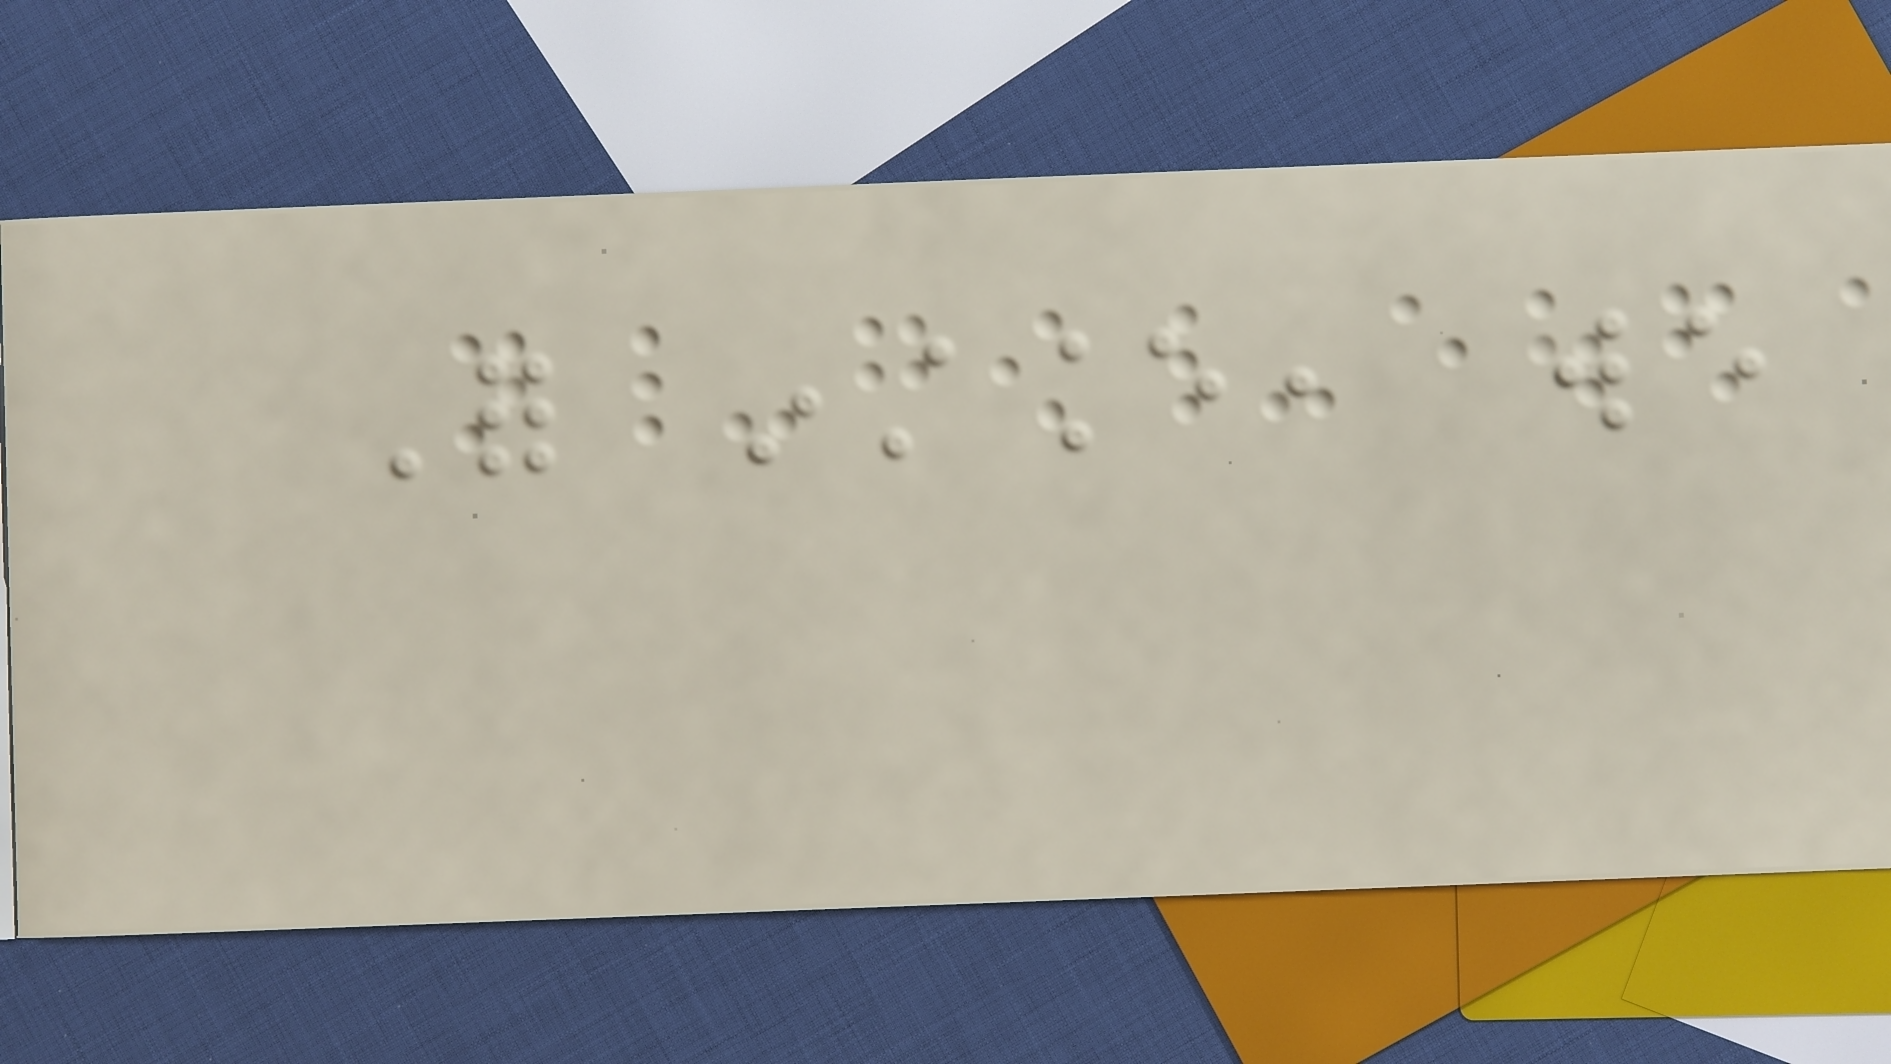For instance, we
